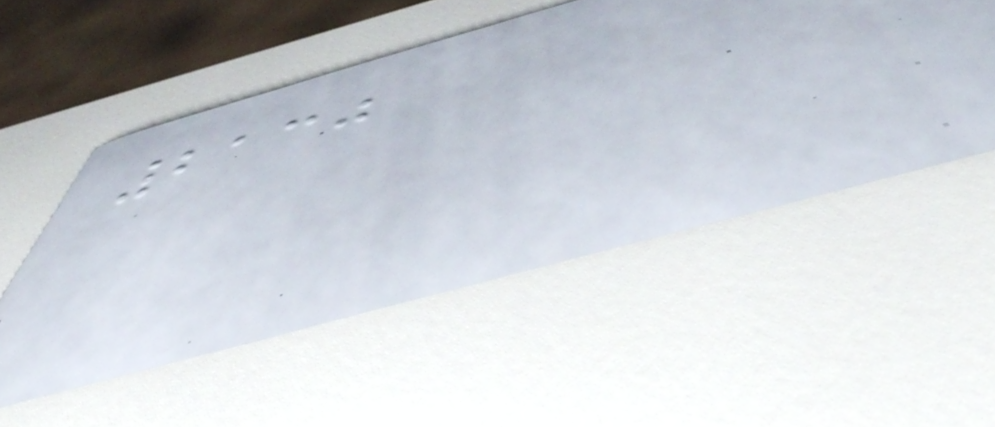2130
